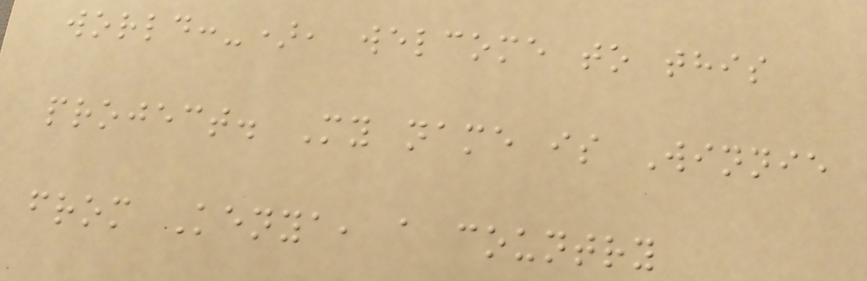world:-), welcome to this
project. My name is Winnie
from Kenya, a country
